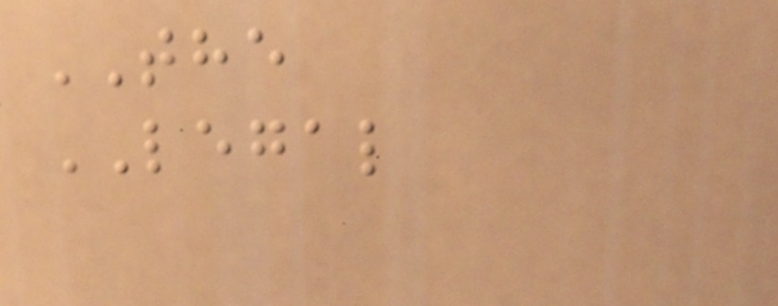THE
LEGAL
